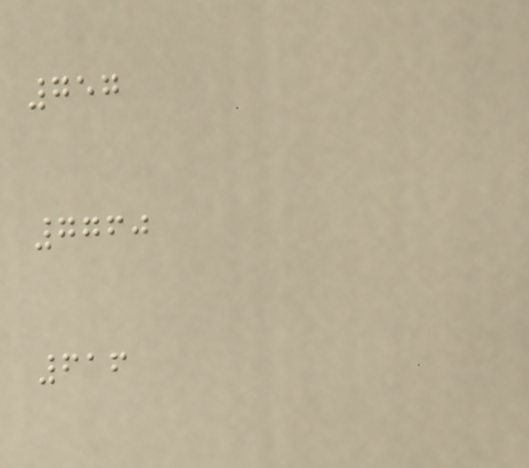757
7760
616
